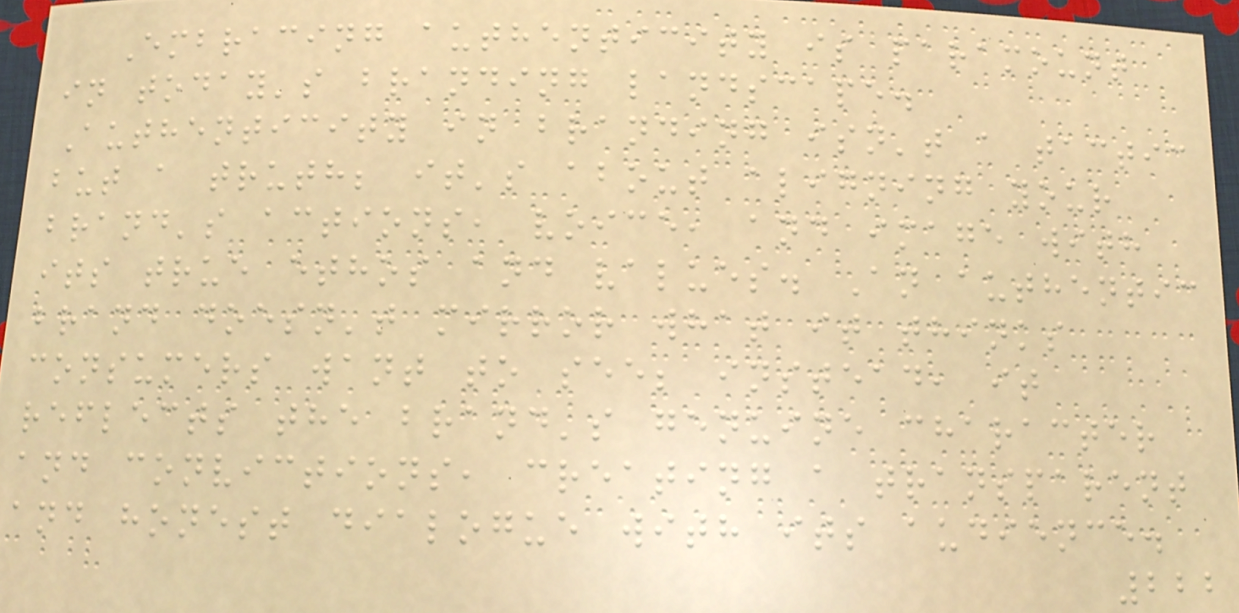Embracing authenticity is paramount
in today's branding landscape.
Authenticity in branding isn't a tactic
but a truth; it's about aligning your
brand's actions, voice, and image with
its true ethos and values. An authentic
brand doesn't mirror what it thinks
consumers want to see; instead, it
reflects the brand's genuine character
and convictions, creating a transparent
and honest dialogue with its audience.
222
